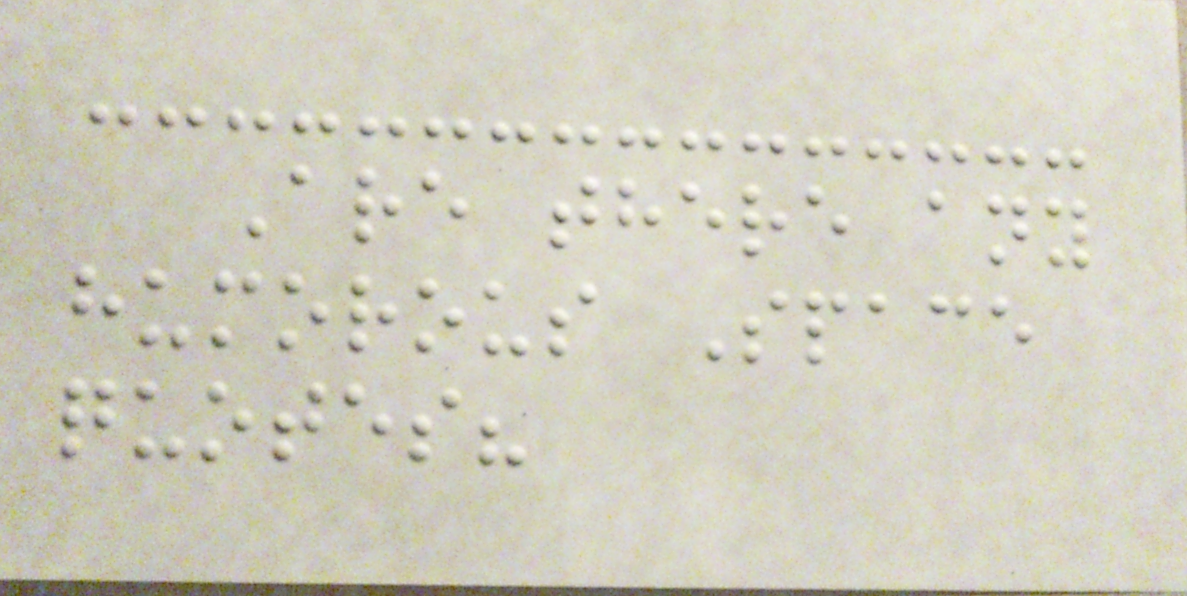Are there any
humorous Space
quotes?
